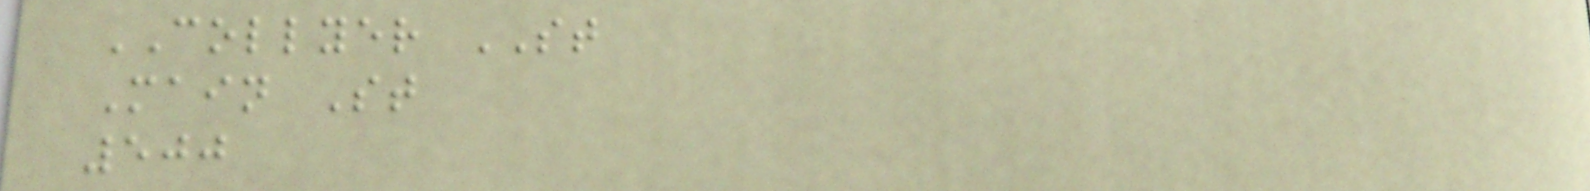COLLYER ST
Main St
500
